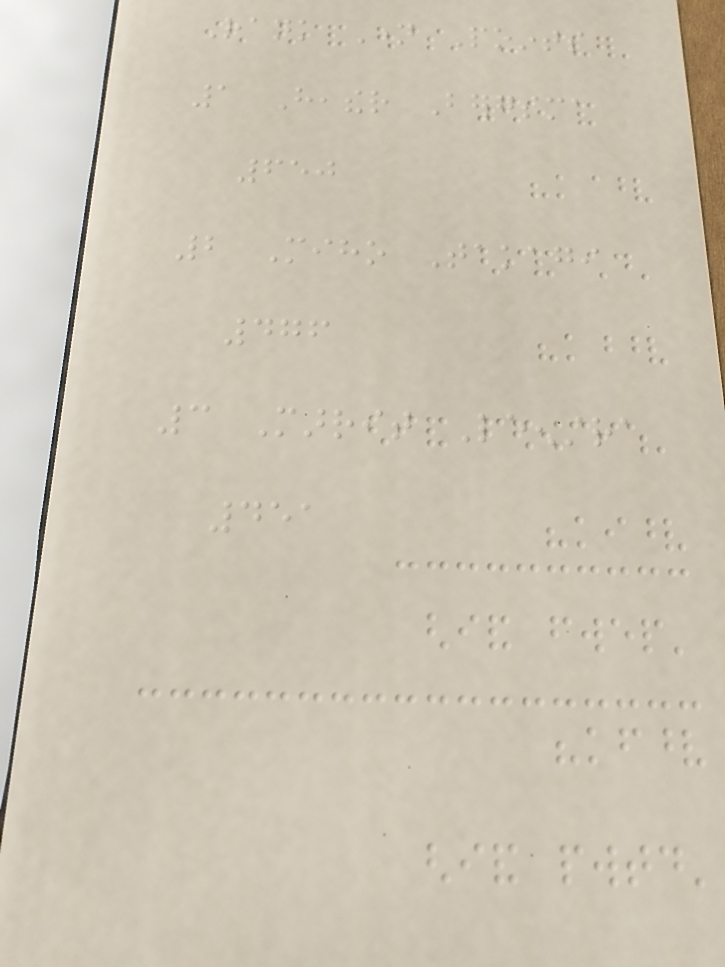Rank Name Points
1 Heather Bergsma
650
2 Miho Takagi
476
3 Marrit Leenstra
451
